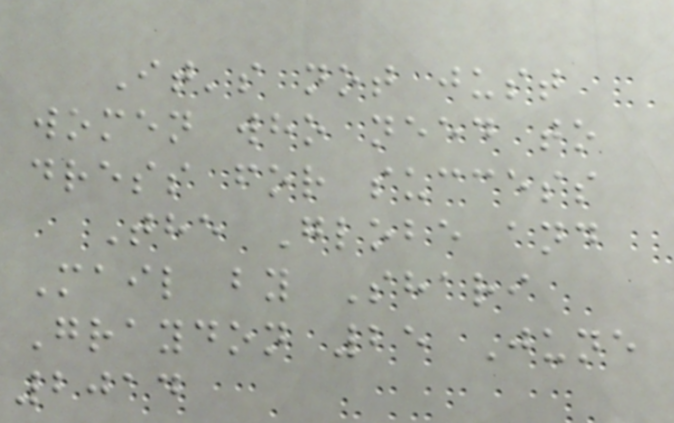It's not just
women who need to
dress for success
The Globe and
Mail by Shari
Graydon 25 June
2014
